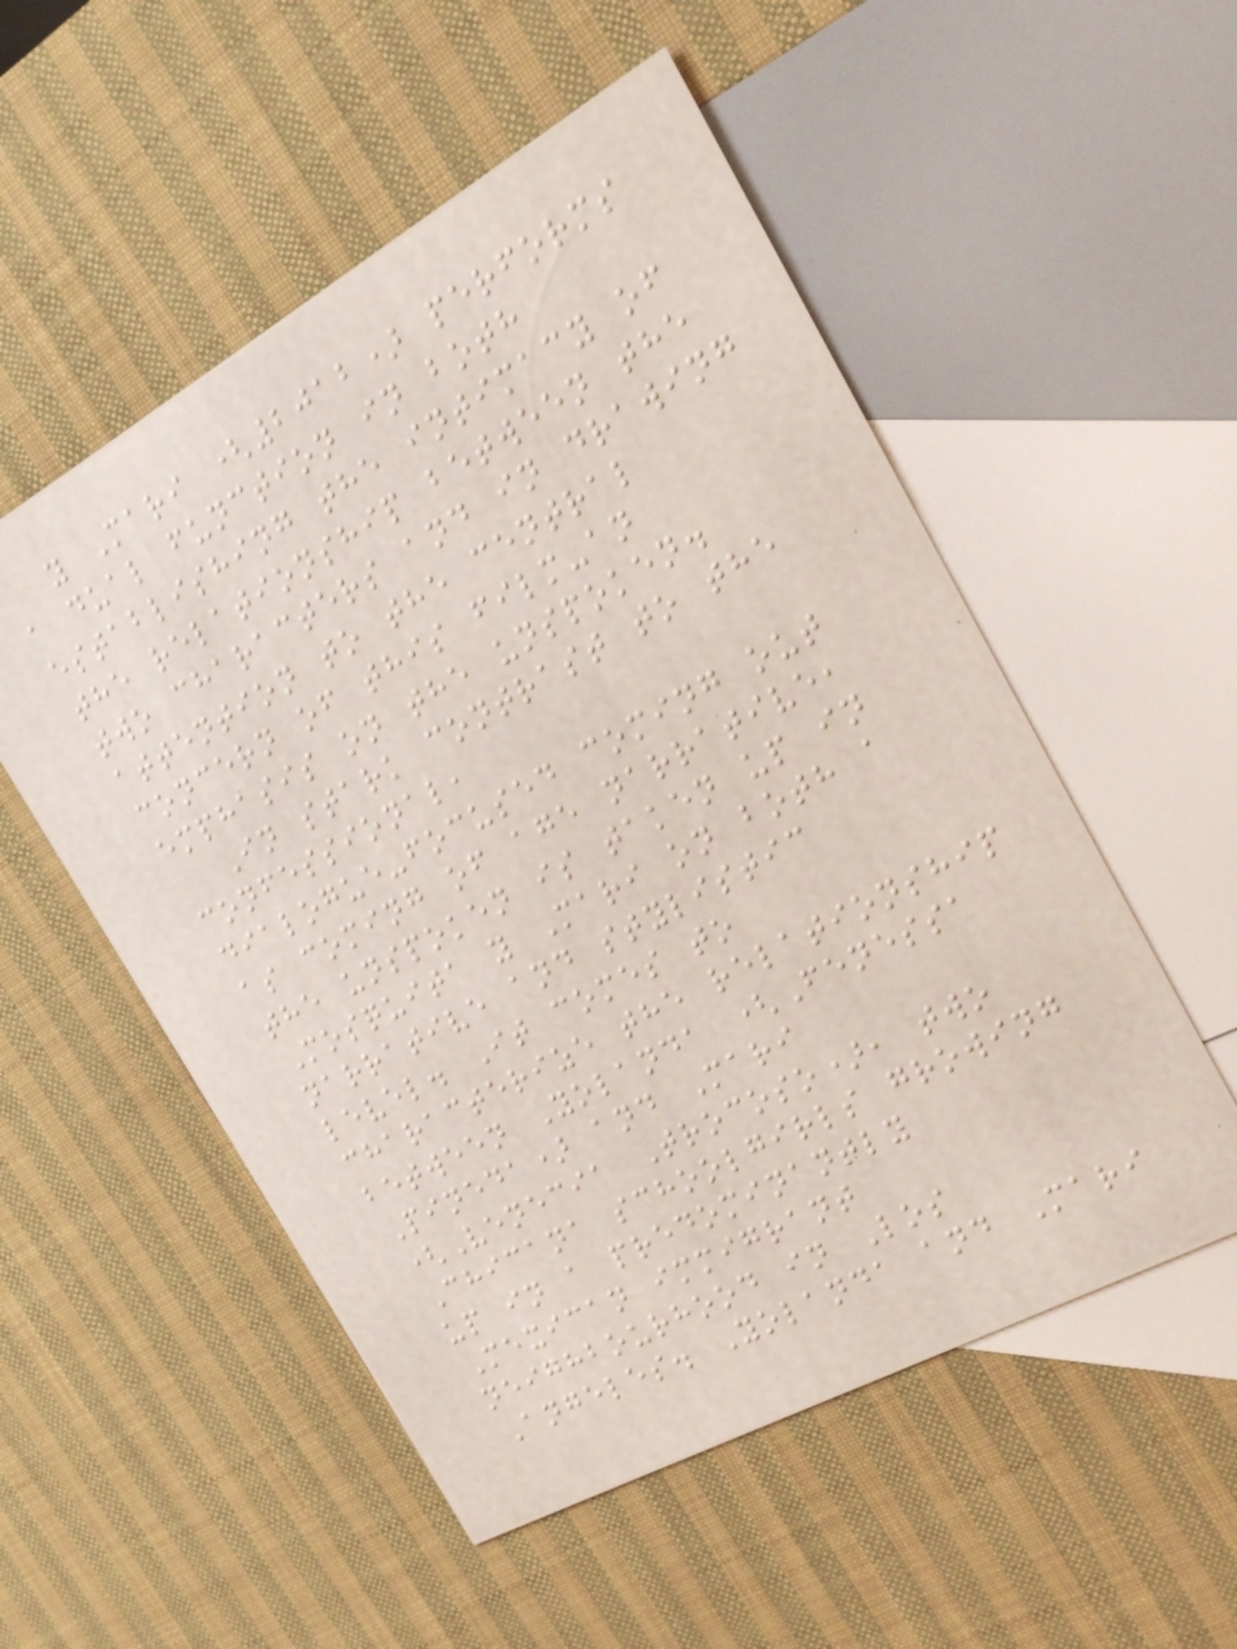y Mari (2012) performs
a dual function in both
establishing the intimacy of
the relationship between the
two characters and in drawing
attention to the central
concern of this film-an
emphasis on the unspoken.
In stark contrast to the
confessional,
dialogue-focused coming out
as coming of age narrative,
the unspoken is taken up in
Mosquita y Mari on both a
narrative and stylistic
level. It comes to
characterize the relationship
between Yolanda (Fenessa
Pineda) and Mari
(Venecia Trocoso), two
Chicana schoolgirls growing
up in a predominantly
Mexican immigrant
neighbourhood in Los
Angeles. Yolanda and Mari
